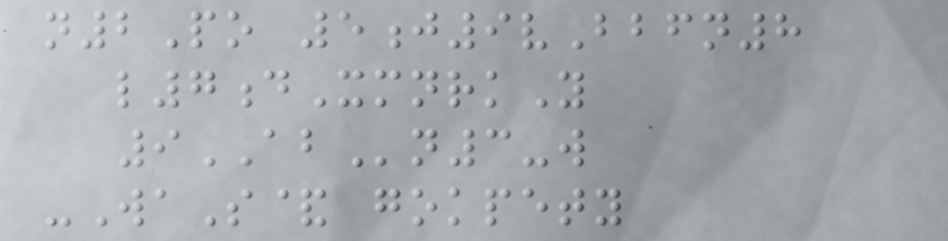n2Po 5j9vBbfn8
l7dXmnrkY
9ABn3-w
-WaS& gokpety
